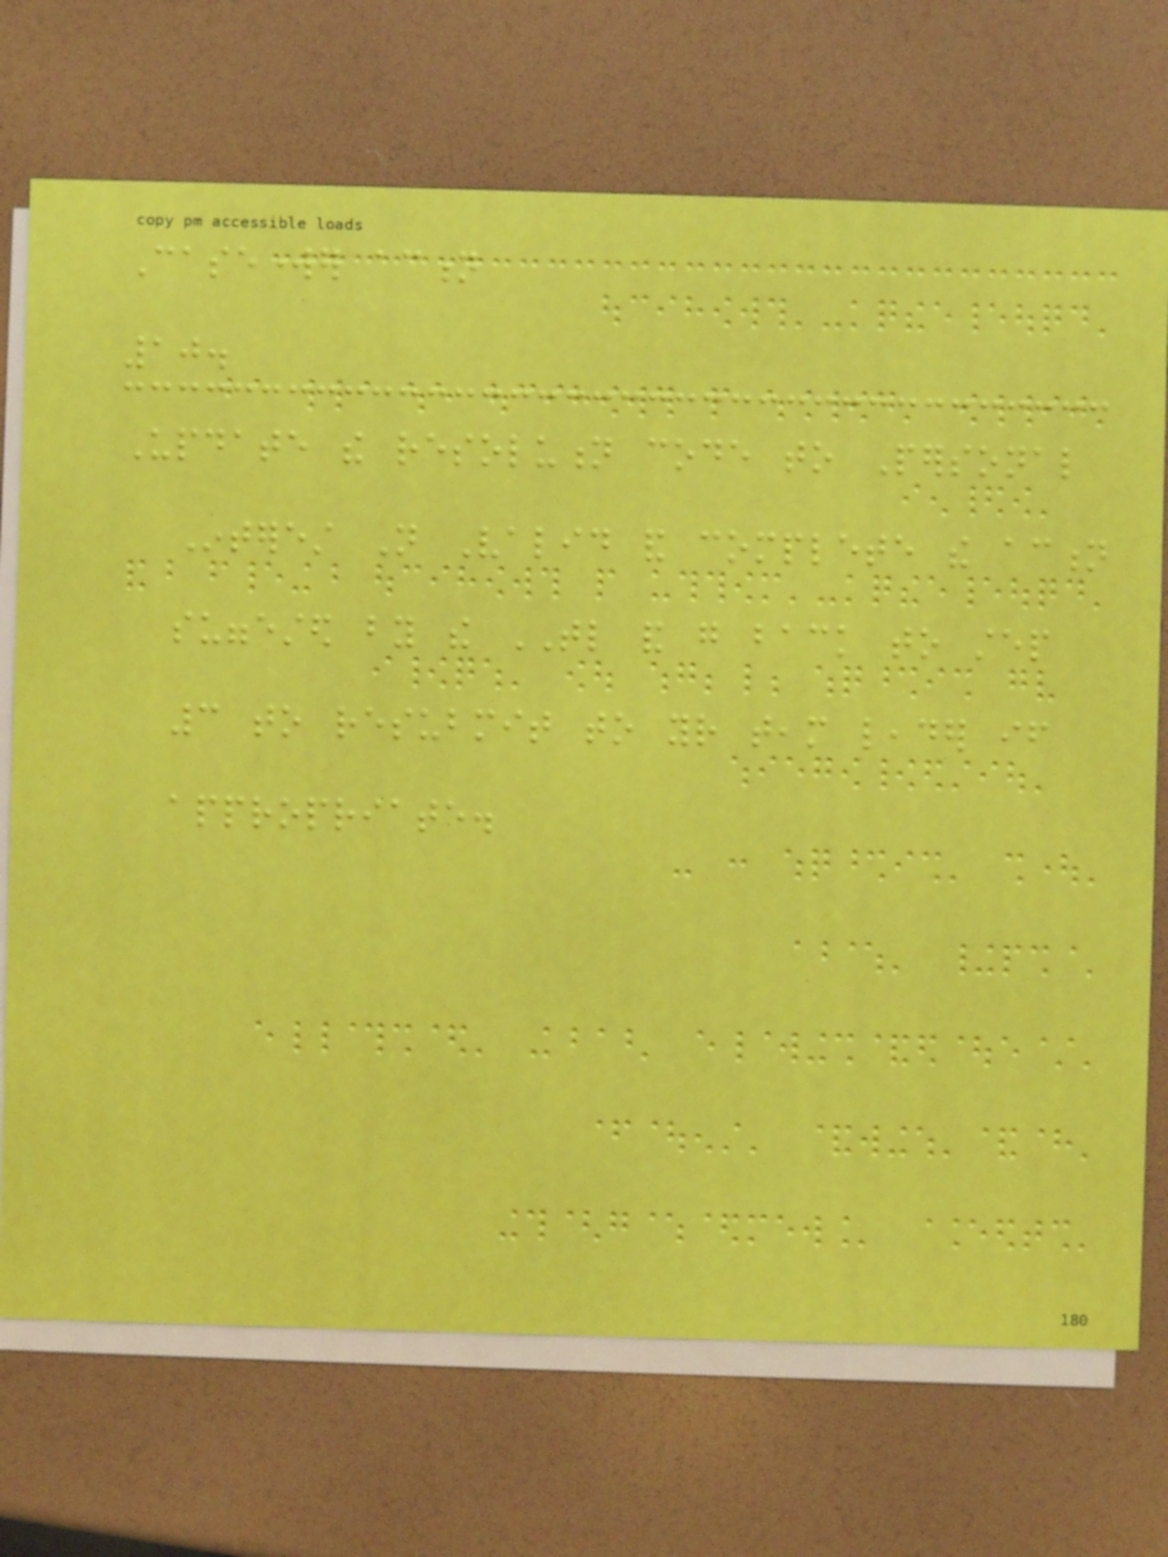Caseworker action
10.
Update the resolution code to Personal
Interest Not Valid and complete the action
suggested by the TL and go back to step
3 to resubmit to your team leader if
appropriate.
